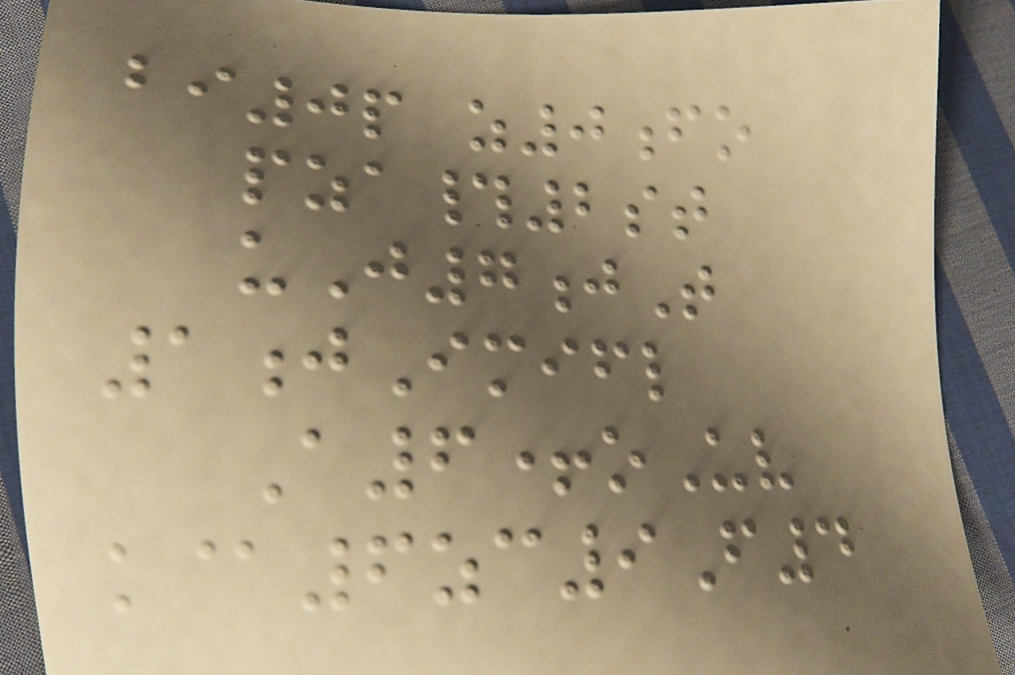bi0p z0fo
pza#2st
uJ7jT
1jImifl
A6+oUv
k@6zc9F4
